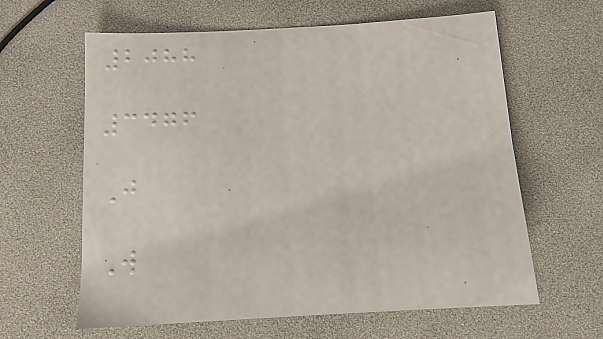2088
3476
J
W
